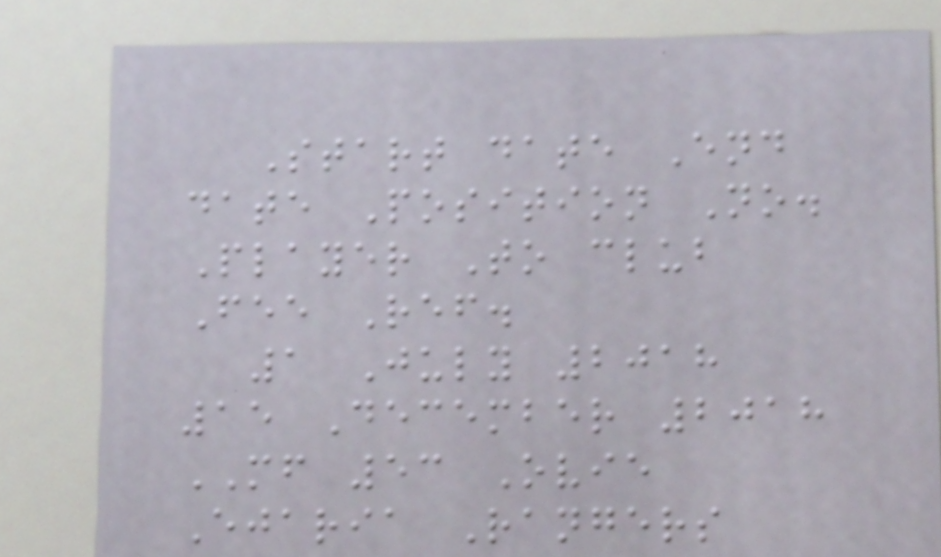Start date End
date Position No.
Player To club
Fee Ref.
1 July 2018
15 December 2018
MF 53 Ovie
Ejaria Rangers
